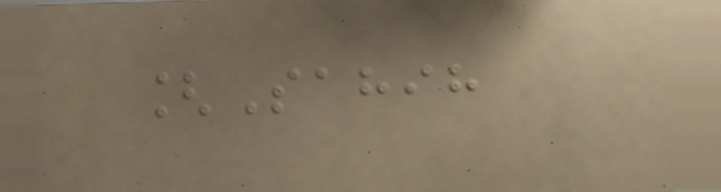[Sahih
